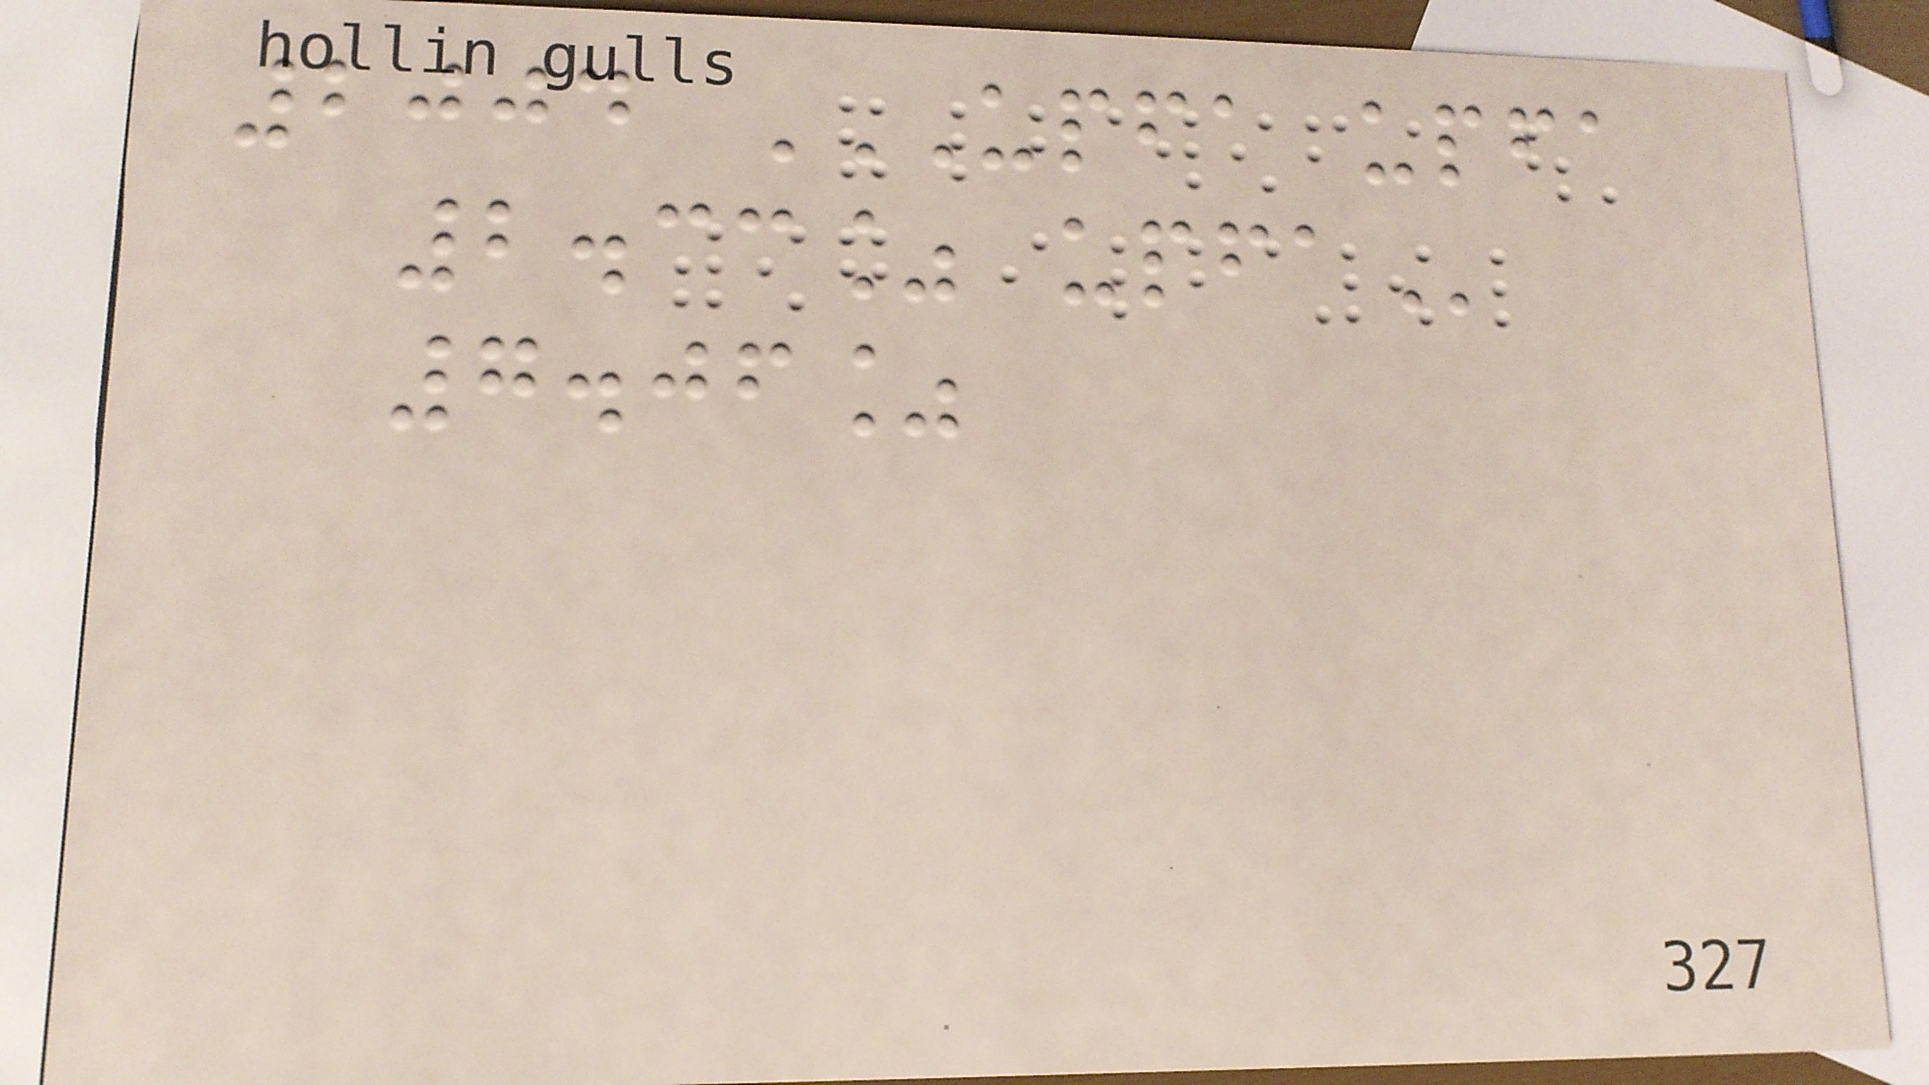2004 UPFA UPFA
2.33% UPFA
7.06%
